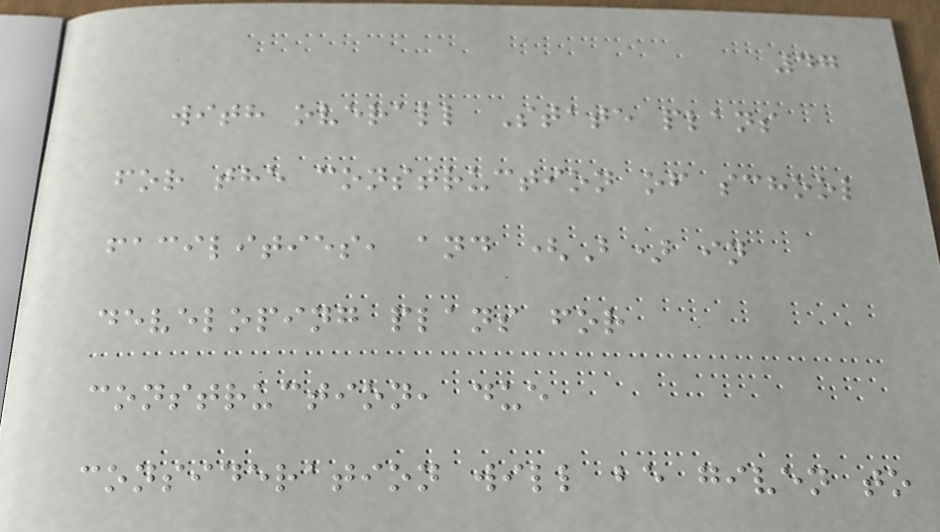47
with overall State plans
for the construction of school
facilities, and (B) in
developing plans for
construction, due
consideration will be given to
